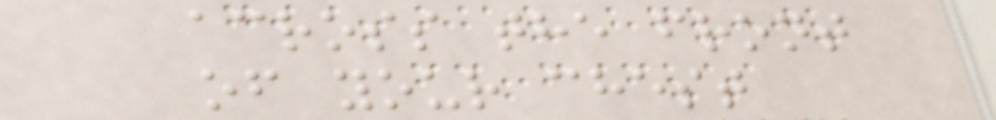across the front
of your chest
